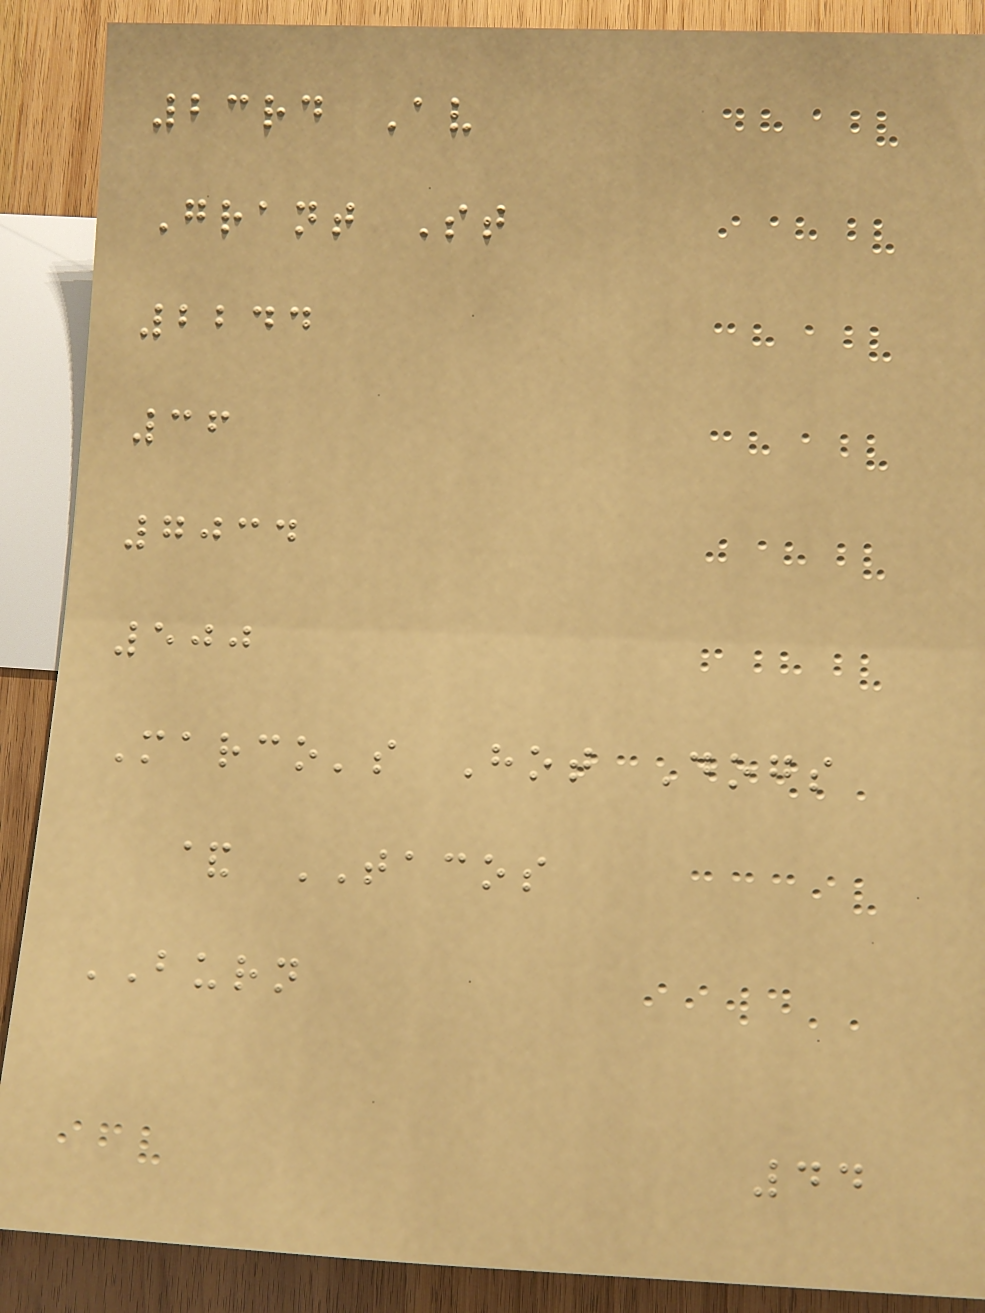23rd Av
Grant St
2244
36
7034
500
Marco's Hot Dogs
& TACOS
BURN
44
